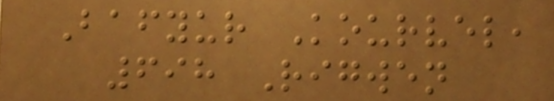Bafyur Kourvel,
698 Rigwen
